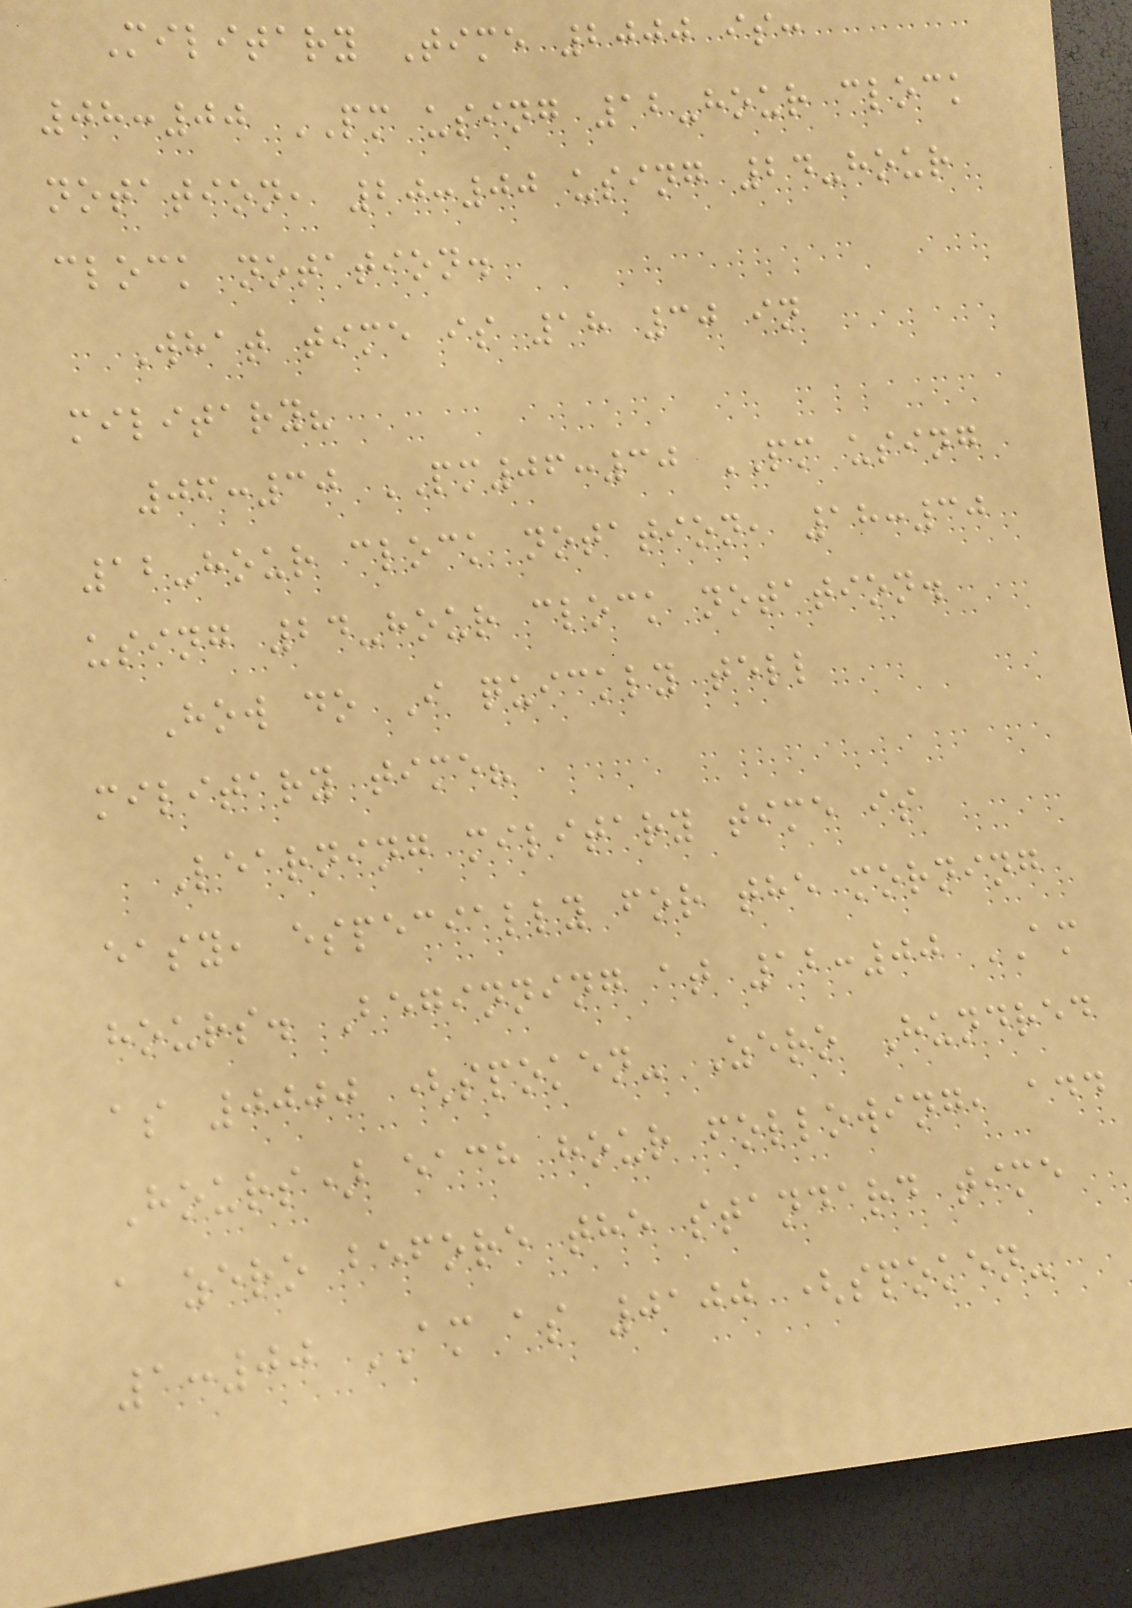Military Time 2000 is:
08:00 PM using 12-hour clock
notation, 20:00 using 24-hour
clock notation.
What time is 18 30 in
military?
06:30 PM06:30 PM using
12-hour clock notation, 18:30
using 24-hour clock notation.
How do I quickly tell
military time?
Learning military time is
easy, especially for the morning
hours. Beginning at 12:00 AM
as 0000 (spoken- Zero Hundred
Hours) each hour following, add
a zero before the standard time
1:00 AM as 0100 (spoken-
